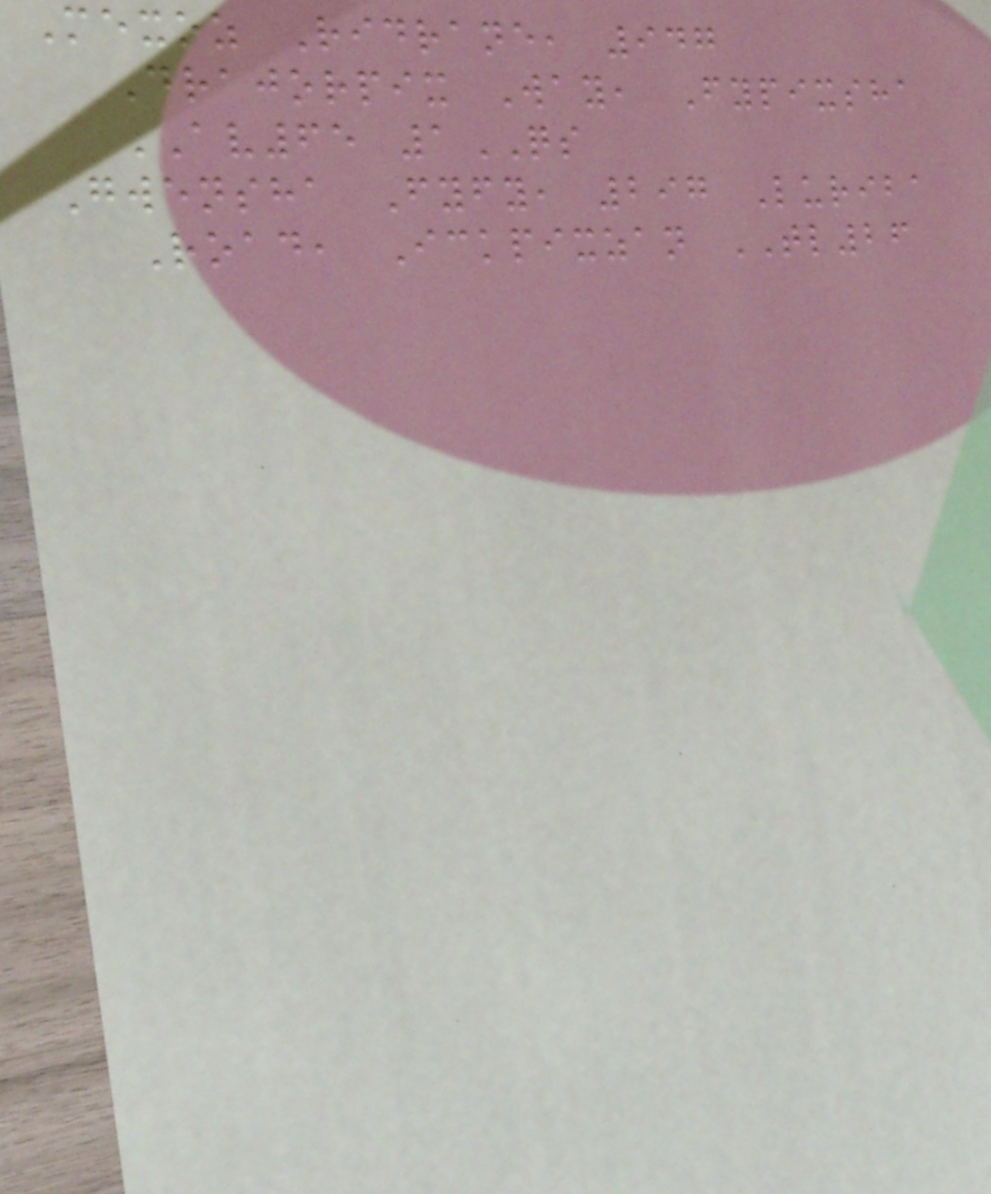Mexoz Ridrane, 947
Drajorpix Way, Fypixsha
AV65 1QS
Gwensha Fyfy, 297 Luriba
Road, Ickpixzan TL26
